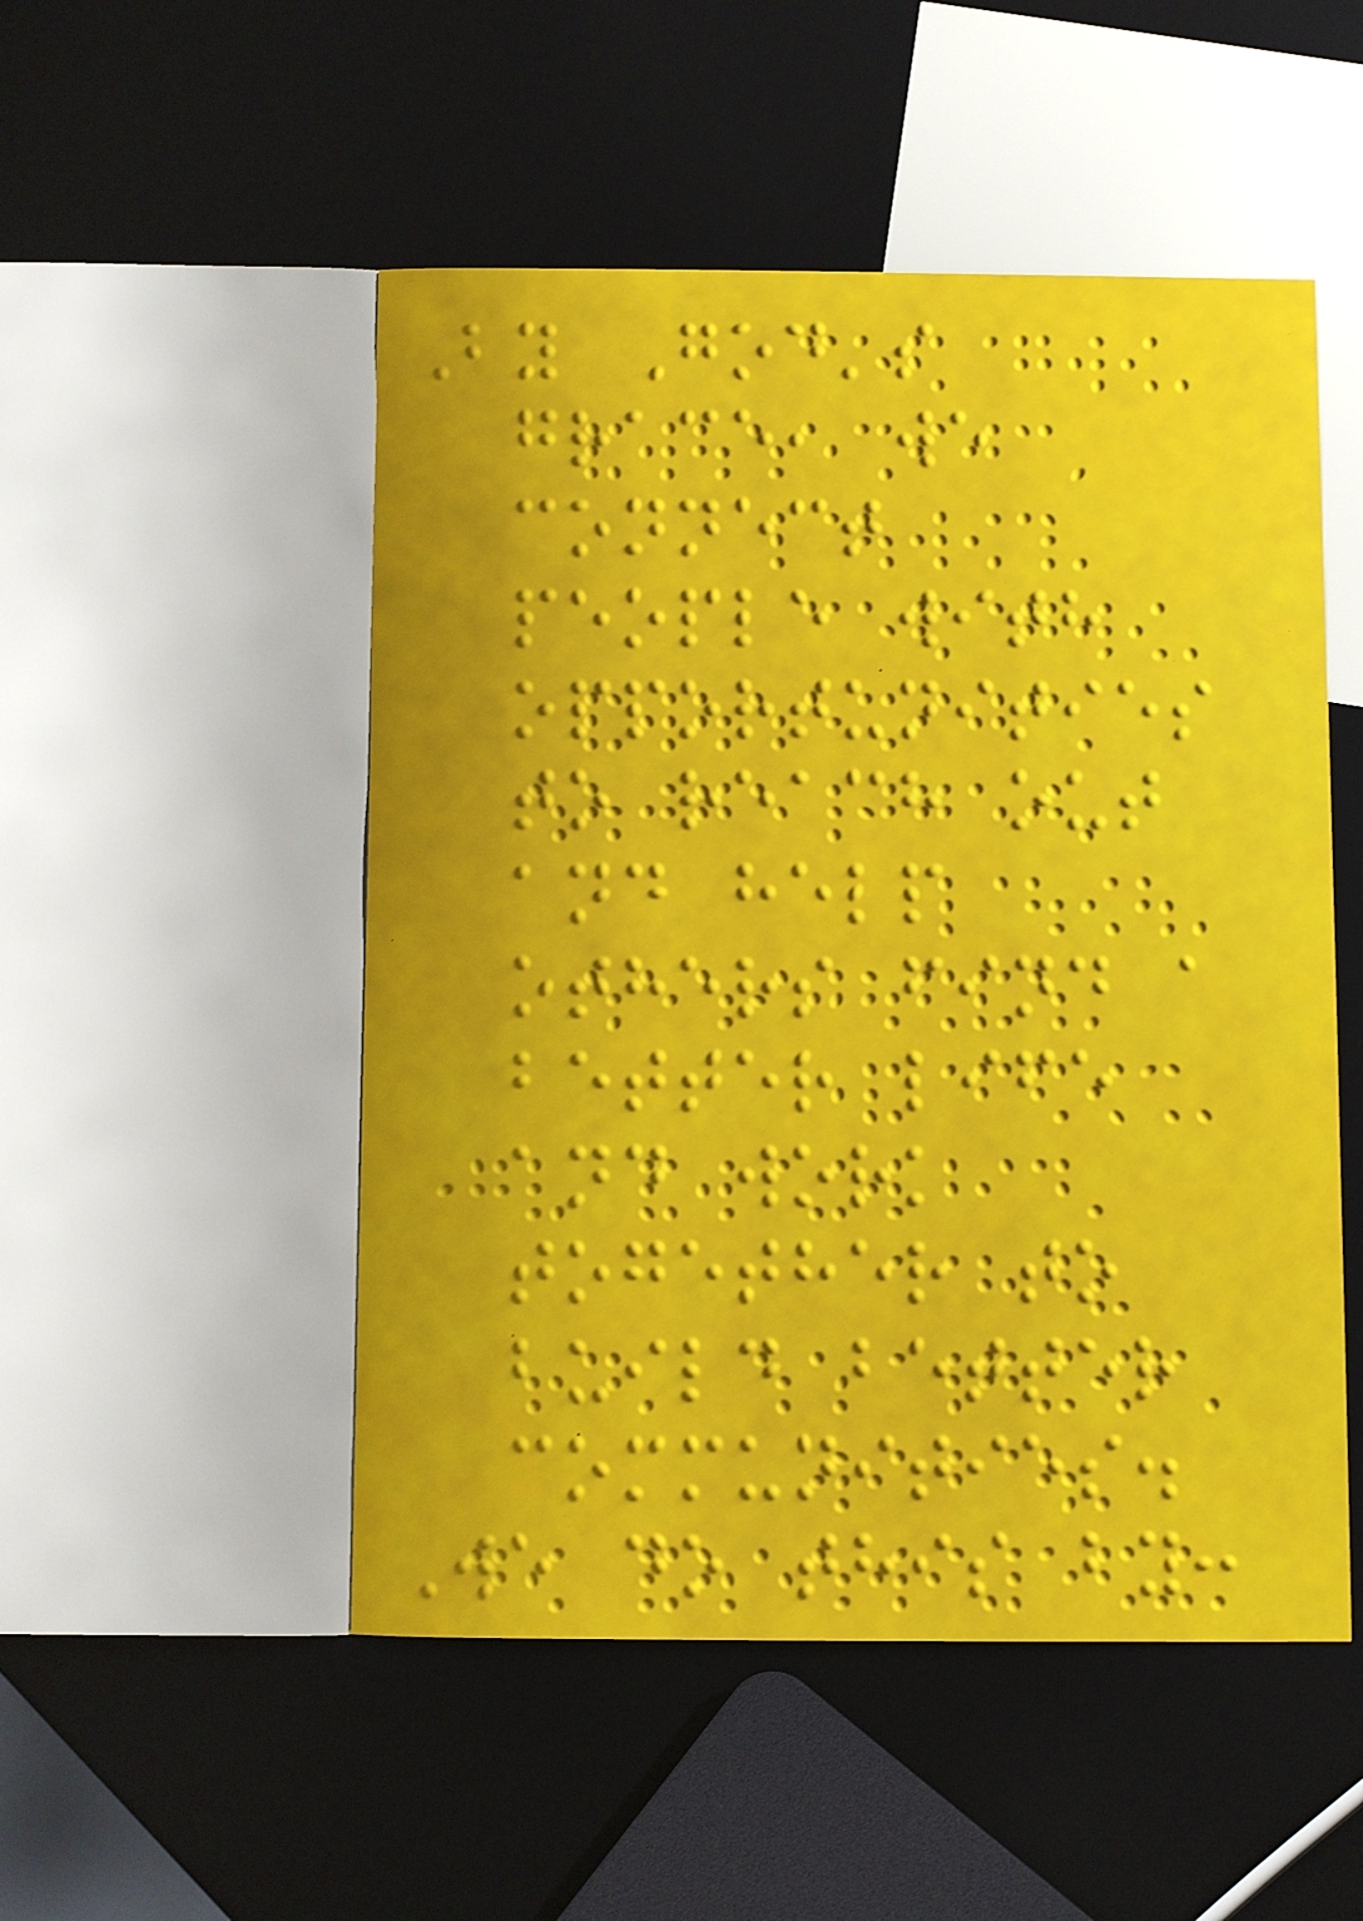By God's
grace, we
connect
people with
opportunities
to reach out
and help
others find a
better life
and work
together to
build better
communities.
We do this by:
